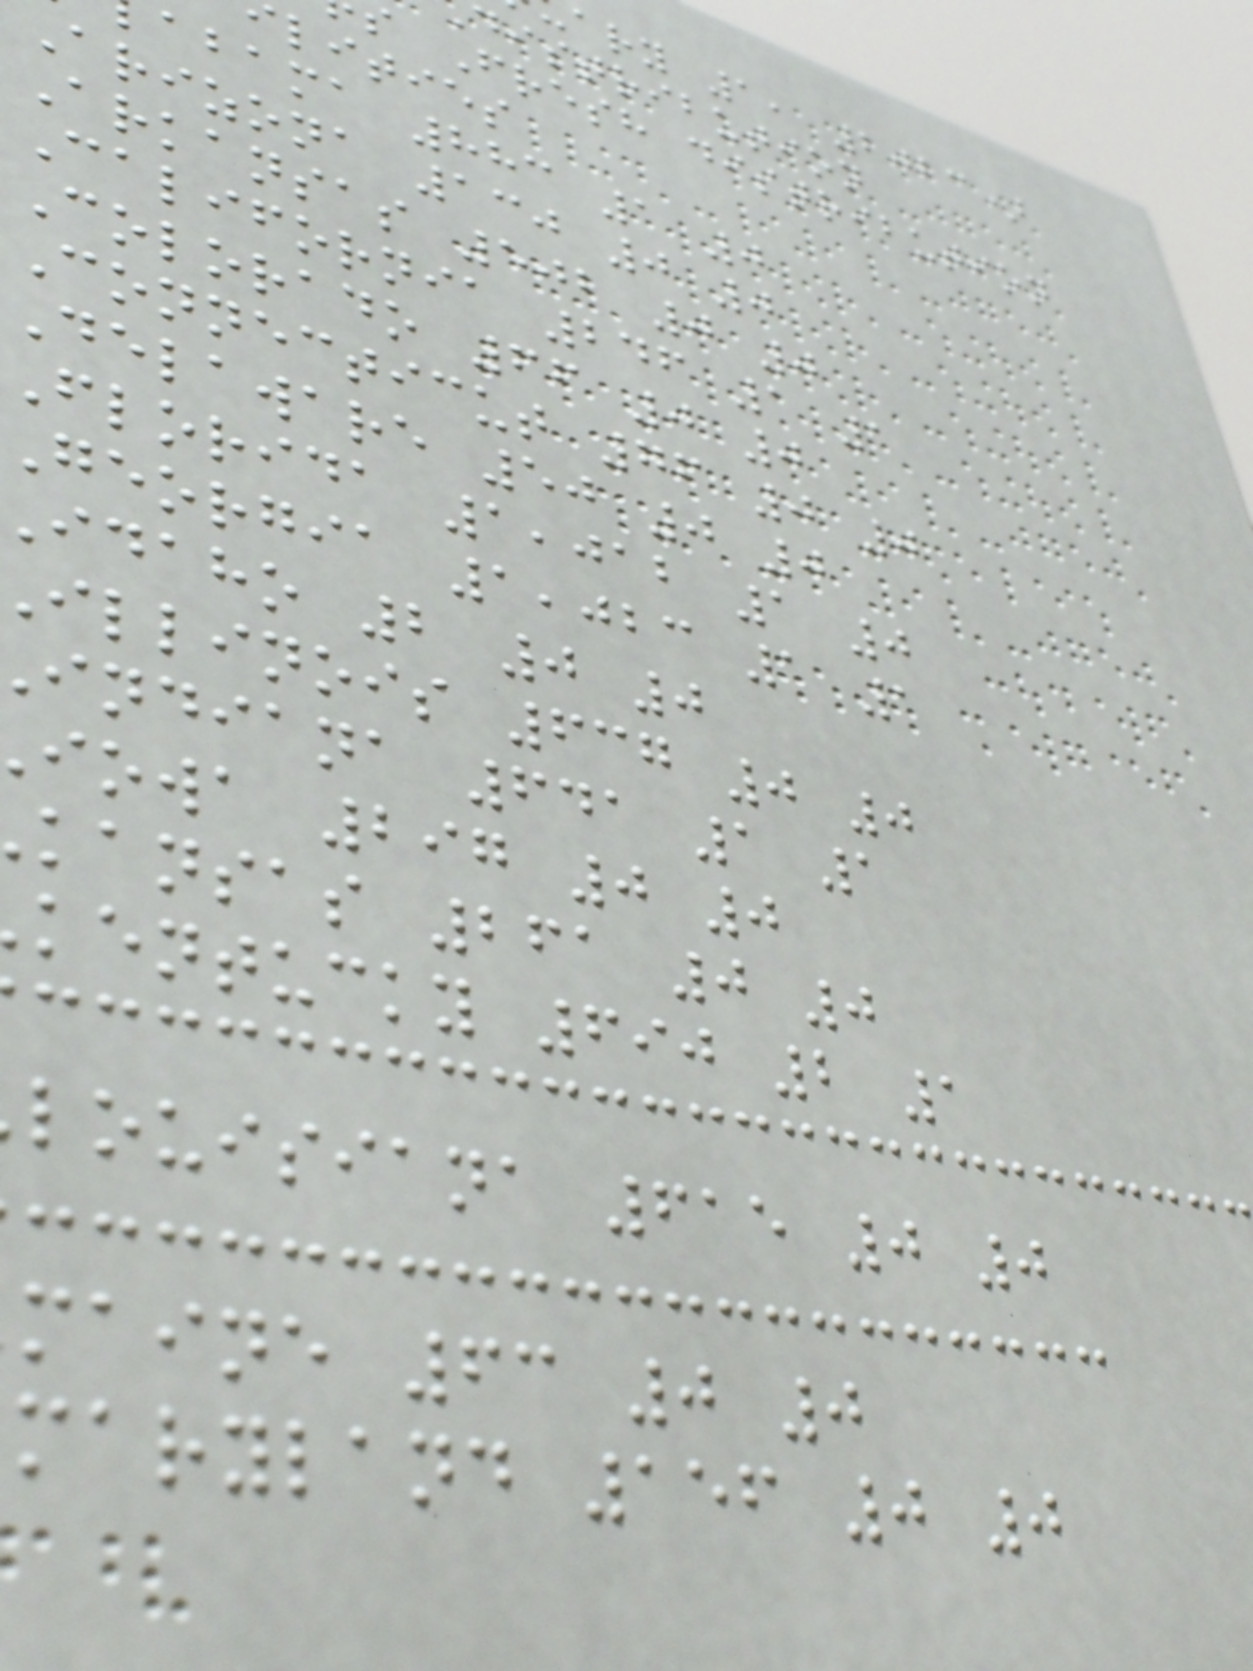ary 1, 2023)
distribution
Fresh distribution
lities
abama 883 1 0
Arizona 130 0 0
Arkansas 502 0 0
California 246 1 1
Colorado 66 0 0
Connecticut 76 0 0
Delaware 50 0 0
Florida 1,012 1 0
georgia 1,023 1 1
idaho 2 0 0
illinois 637 0 0
indiana 641 1 1
iowa 297 0 0
kansas 261 0 0
kentucky 690 2 1
louisiana 615 0 0
maine 63 0 0
maryland 156 0 0
